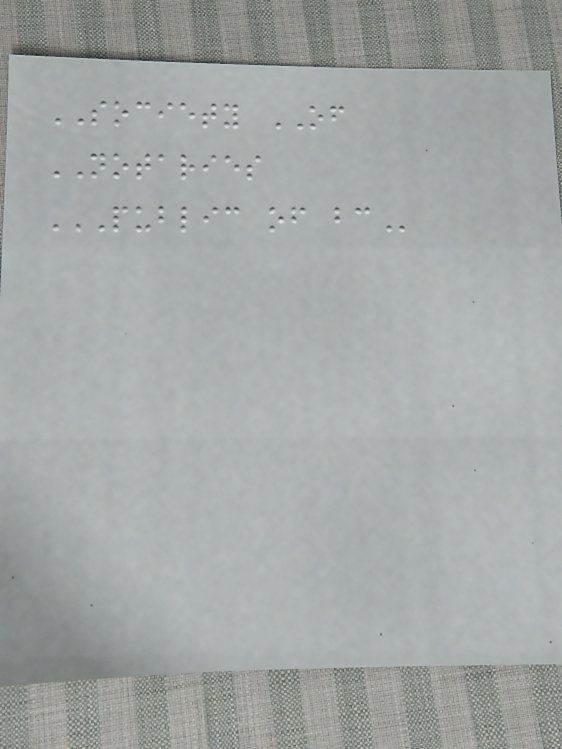SOCIETY OF
NOTARIES
PUBLIC OF BC
